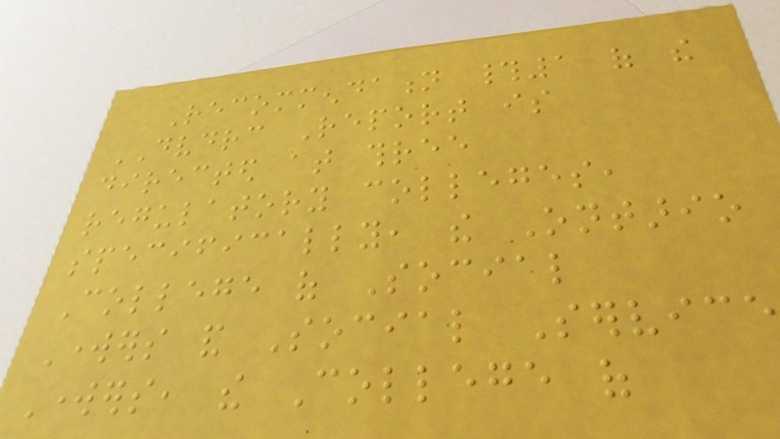Recommendation #1 of the
DVDRC Report is
directed at three
regulatory colleges,
specifically, the Ontario
College of Social
Workers and Social Service
Workers, the College of
